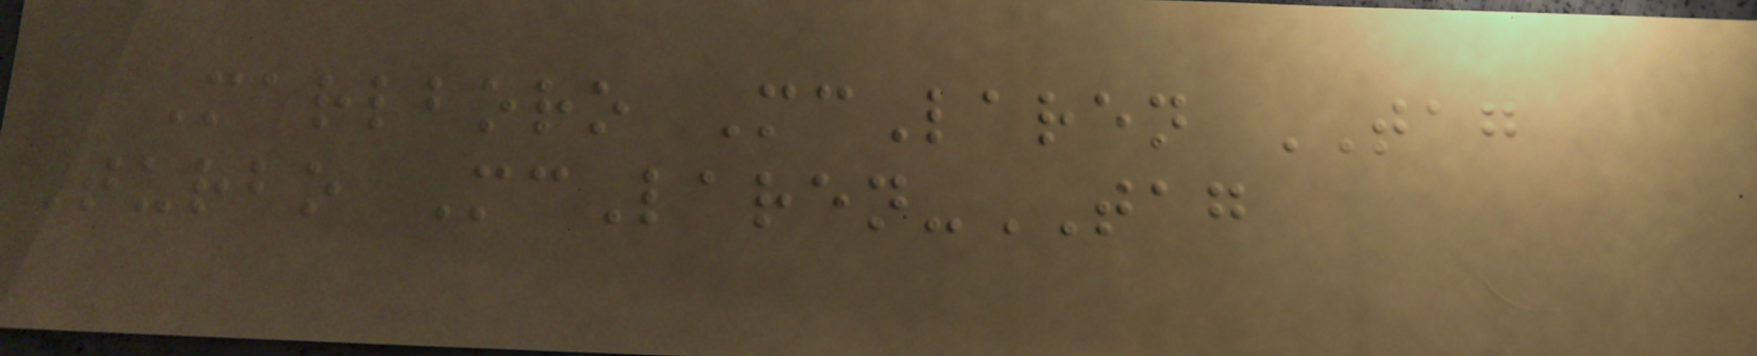Marlboro McLaren TAG
Turbo McLaren-TAG
